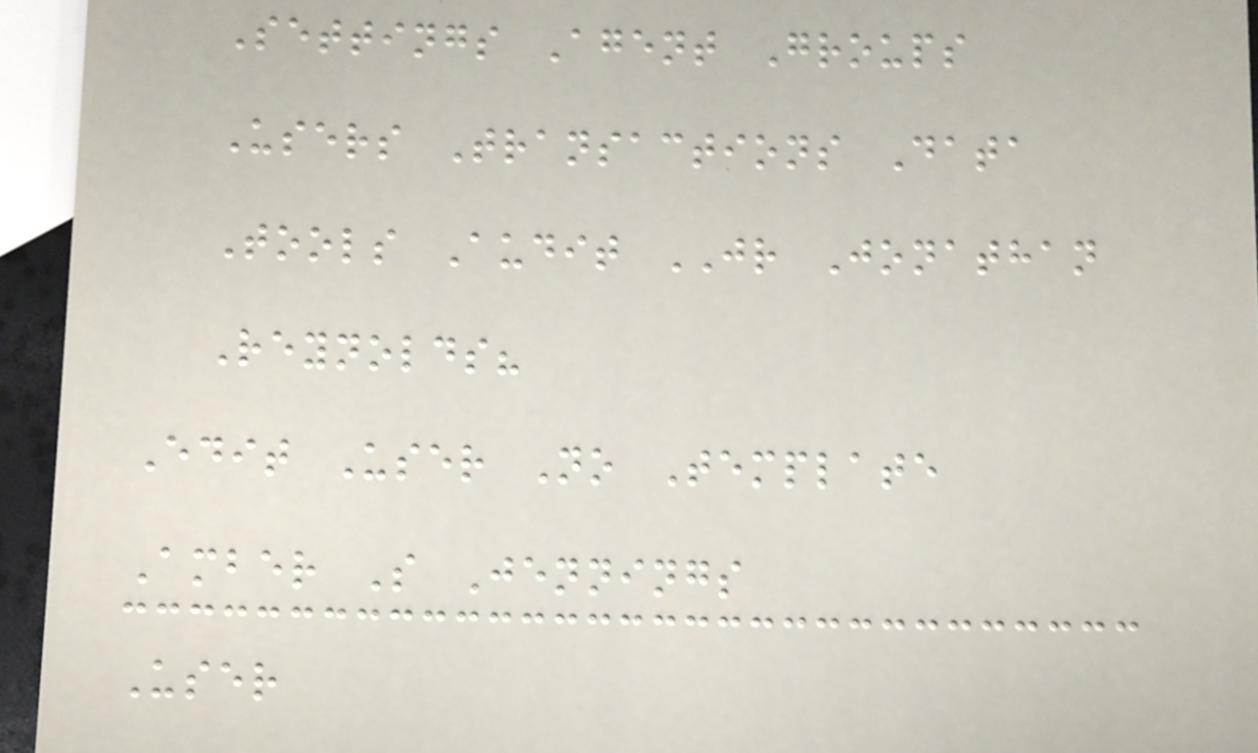Settings Agent Groups
Users Transactions Data
Tools Audit JR Jonathan
Reynolds?
Edit User No Template
Amber S Jennings
User
